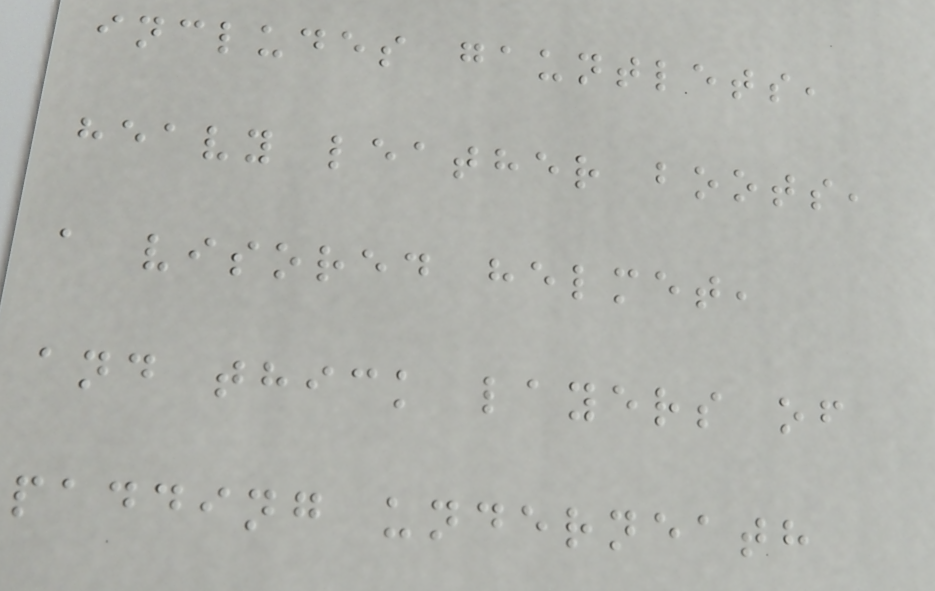includes gauntlets,
heavy leather boots,
a visored helmet,
and thick layers of
padding underneath
